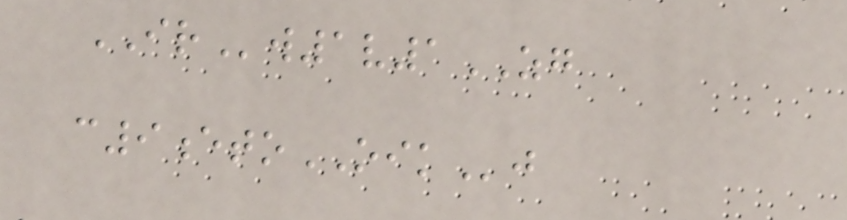IRw1v1ZG
c9etoOIKj
